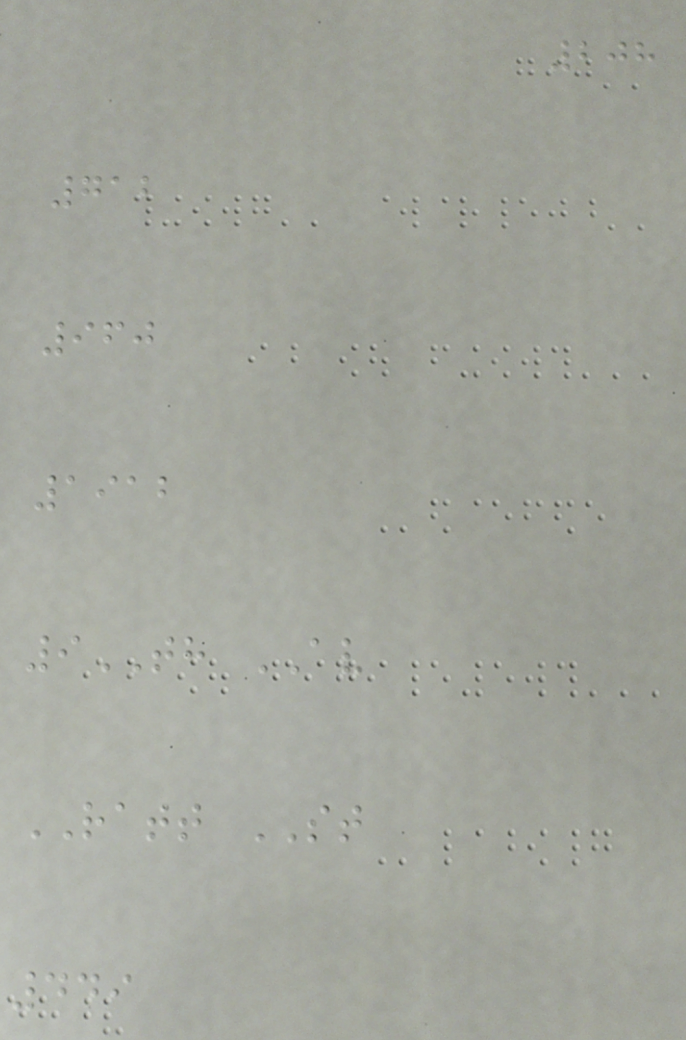208
712
960
1912
9TH AV
RATT ST
449
